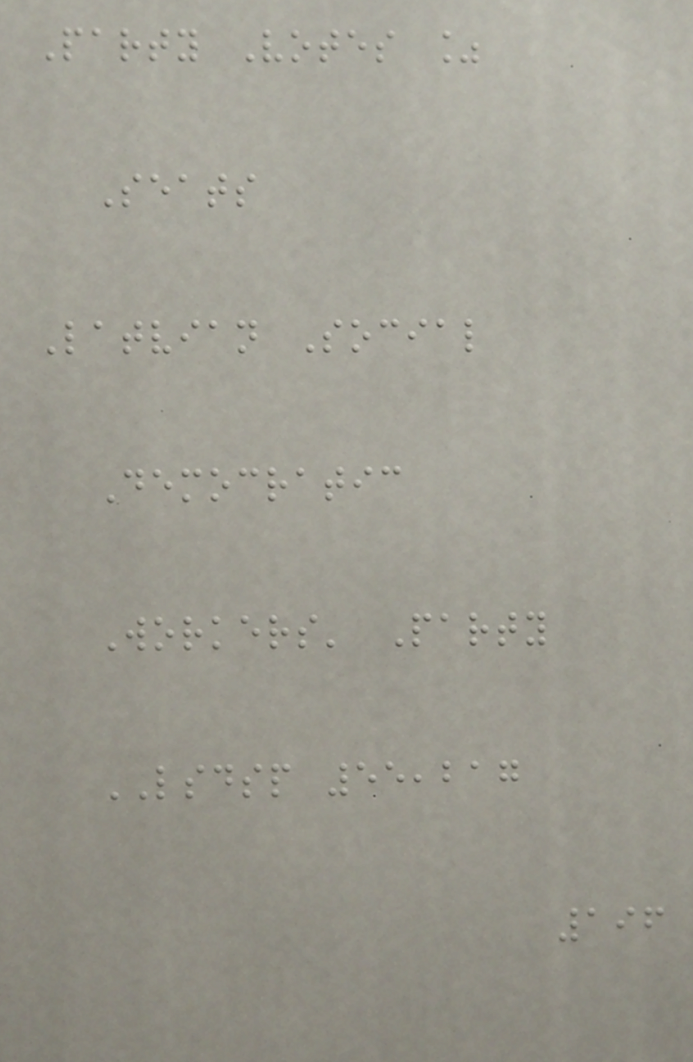Party Votes %
Seats
Latvian Social
Democratic
Workers' Party
LSDSP 55,217
196
